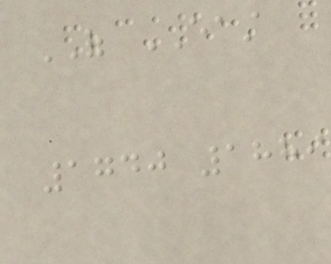OF EAST
1740 1889
